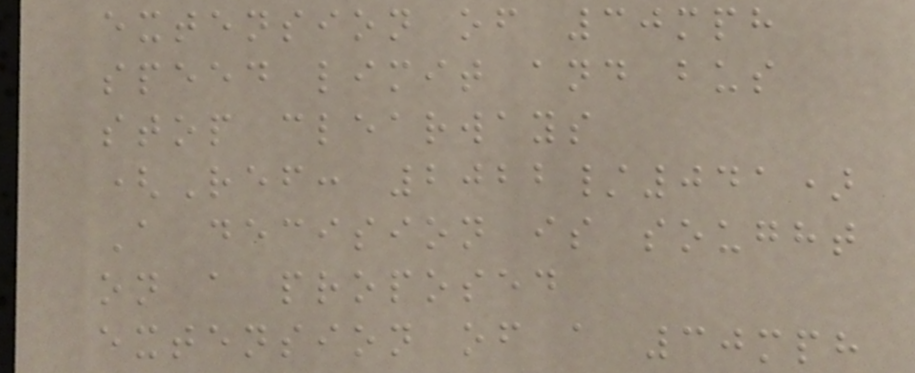extension of 30mph
speed limit and bus
stop clearways
(Ref: 2022/041)
A decision is sought
on a proposed
extension of a 30mph
